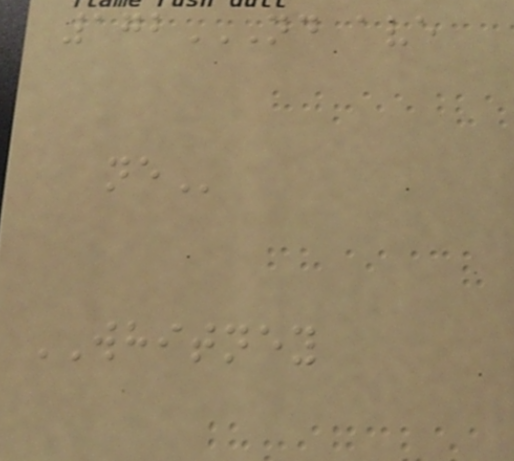172ND AVE
NE
WHITNEY
